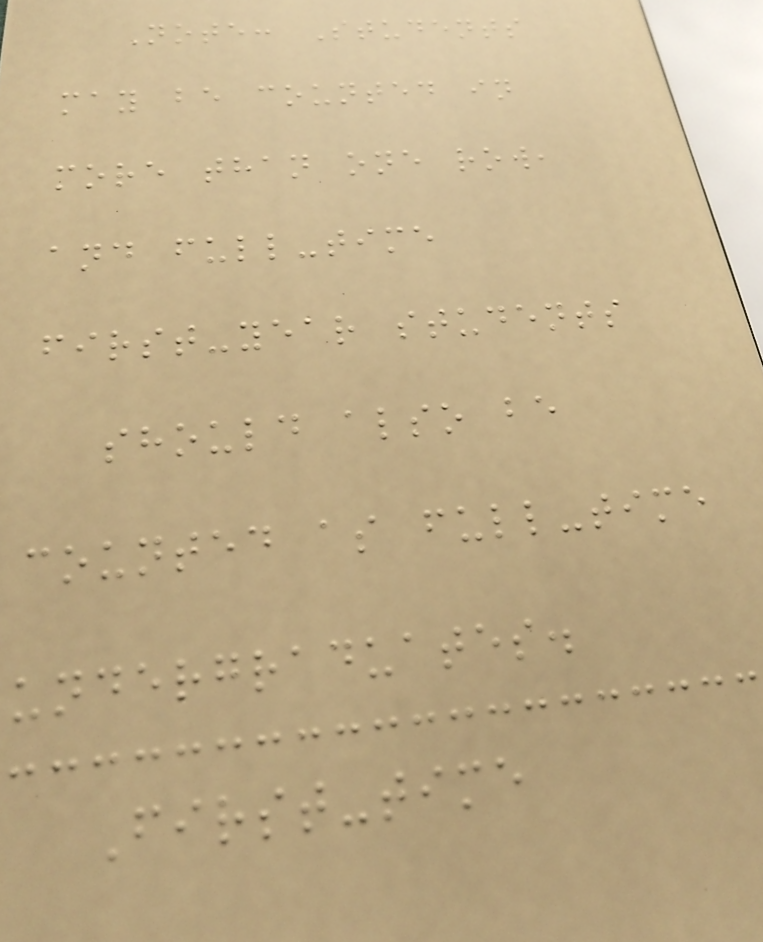Note: Students
may be counted in
more than one row,
and full-time
first-year students
should also be
counted as full-time
undergraduates.
First-time
